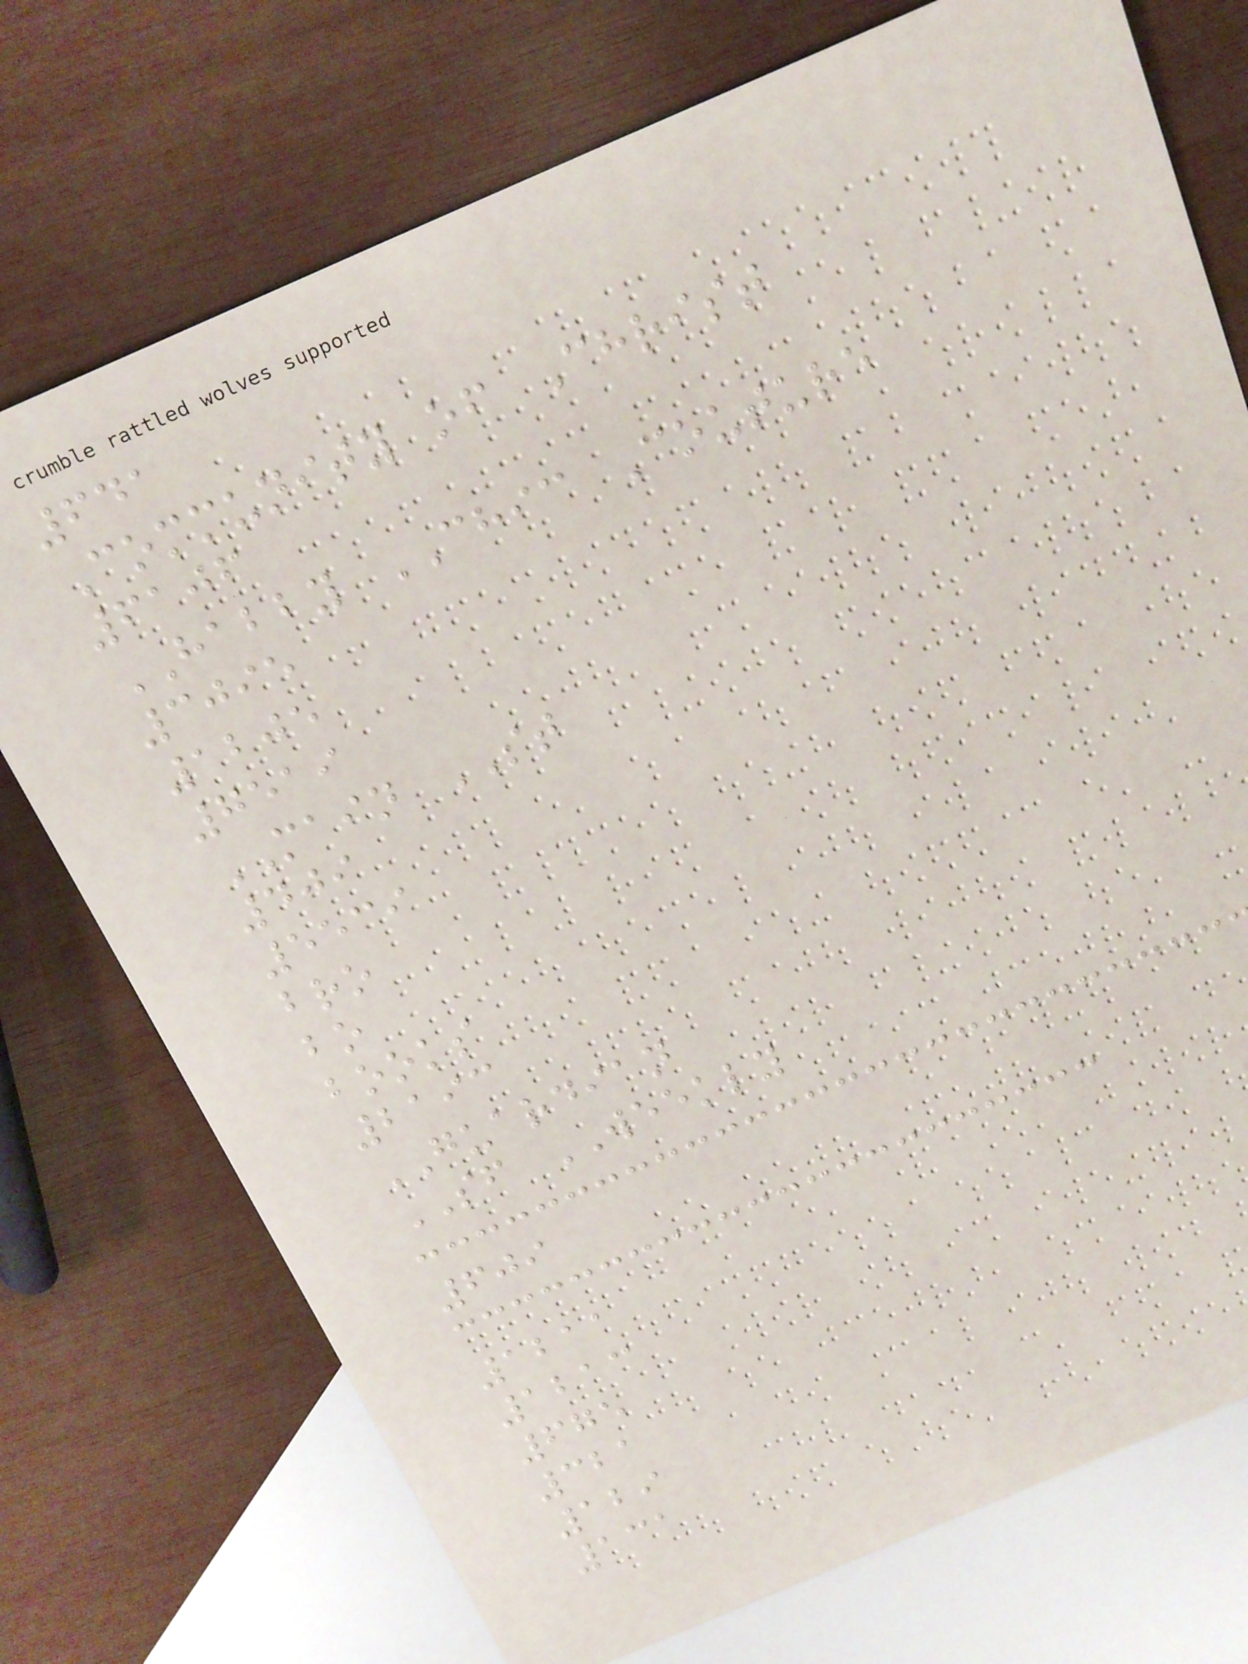641
Community of Christ
6106
HABBY CHIC Couture
3095
1205
7519
MAIN ST
409
5539
bro
bo
books
2193
GUARDIAN
SF WEEKLY
609
1211
1213
675
321
129
131
